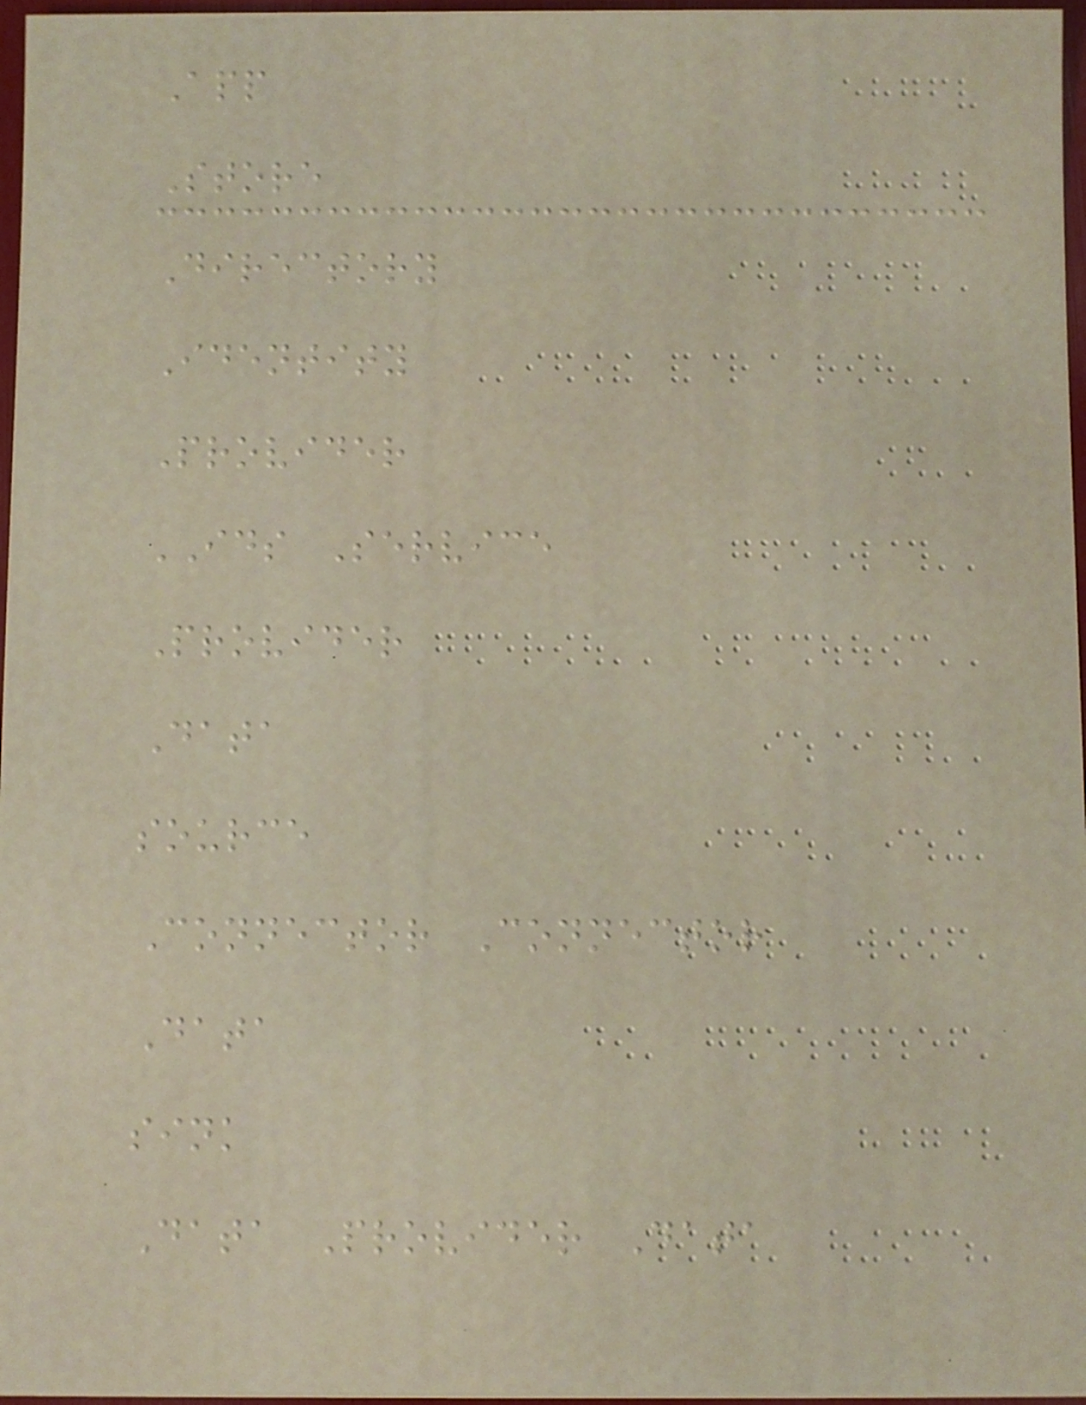App
Store
Directory
Identity
Provider
IDS Service
Provider
Data
source
Connector Connector
Data
sink
Data Provider Data
